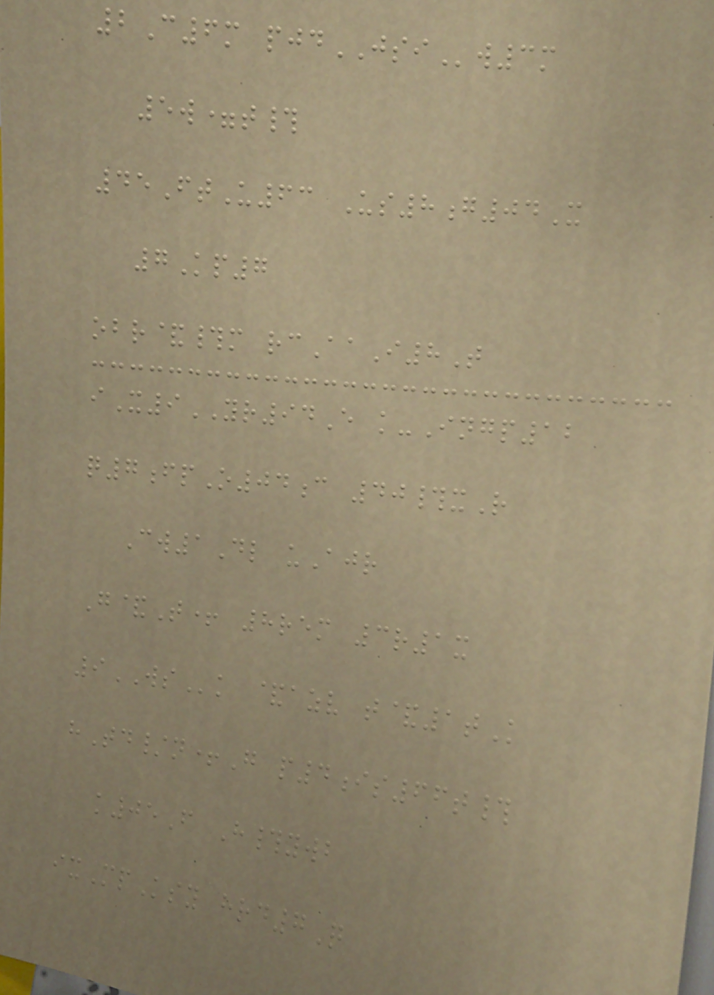2C6m pjdJSIw3m
5w=t#
45FtU63 Us8g04X
7Kp7
obr&#m rcAaI8T
iX9YR94E k-Ingp12
q7fpO04c 40#xR
Cw1Dl uAjr
G&T+ 8rem 3r1x
9WSk &azv t&1tK
hTd/n+G p4is66t#
k05F H#ywb
ixMpKsy hrd7Q
